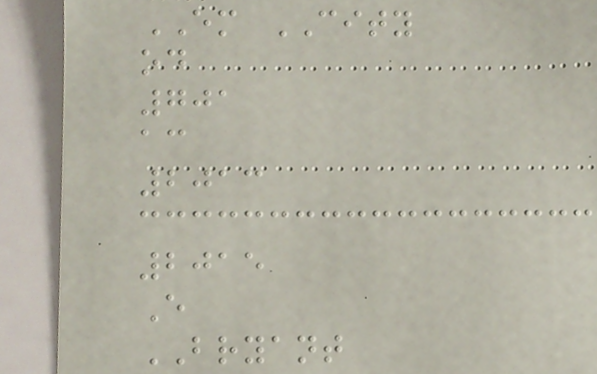EM CITY
od
701
ac
2013
2015
E
BRYANT
